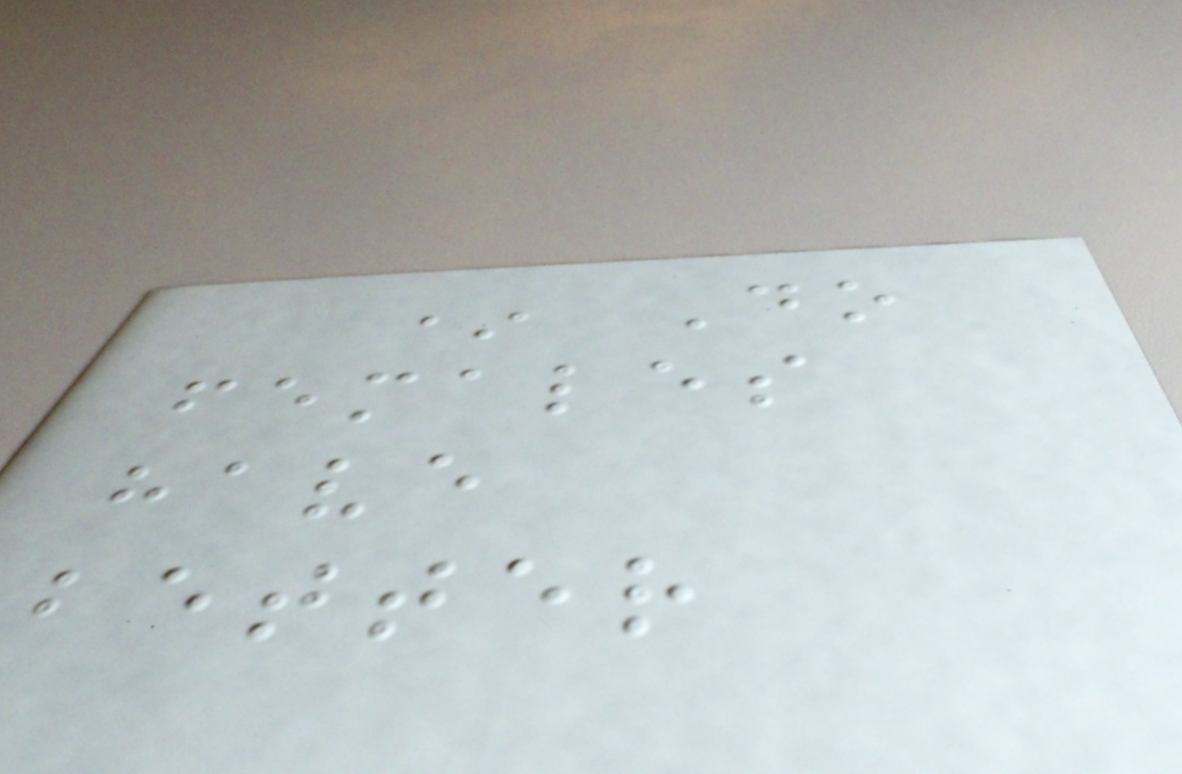* Do
females
have
better
